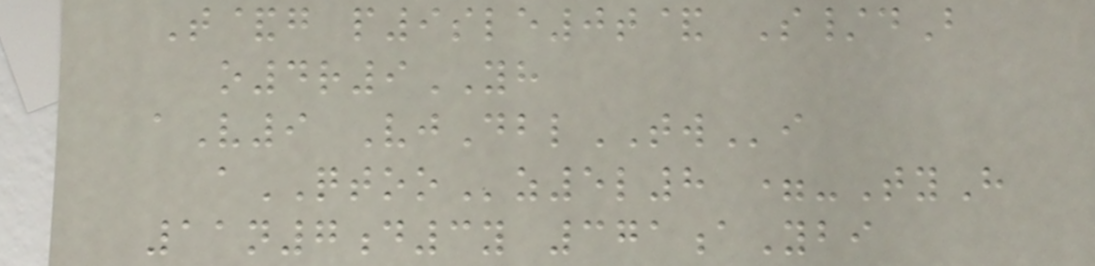T&g p9sle0t& S/dB
o4r9YH
aV9 VjDblTWi
aQTOOz5l8 =-TyH
11n7d3y 371aYbi
